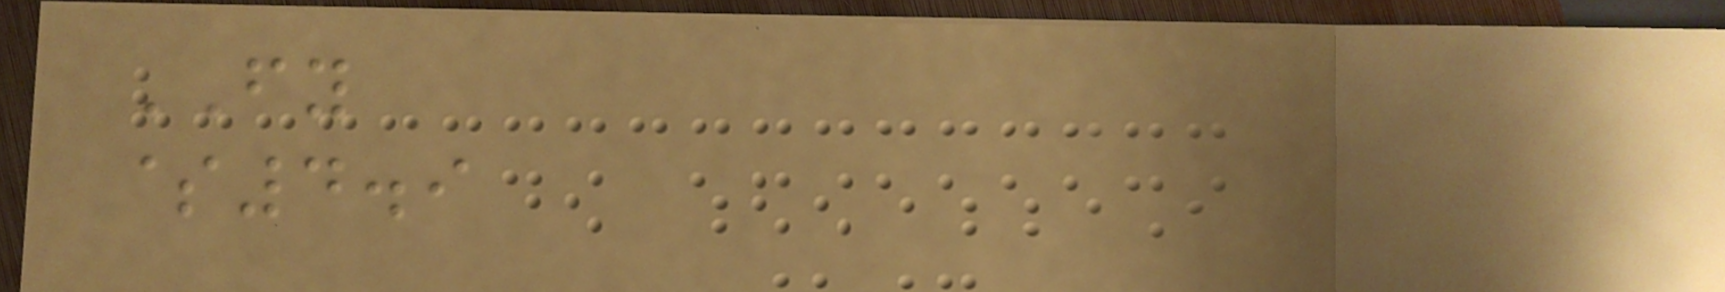FY
$4.9
